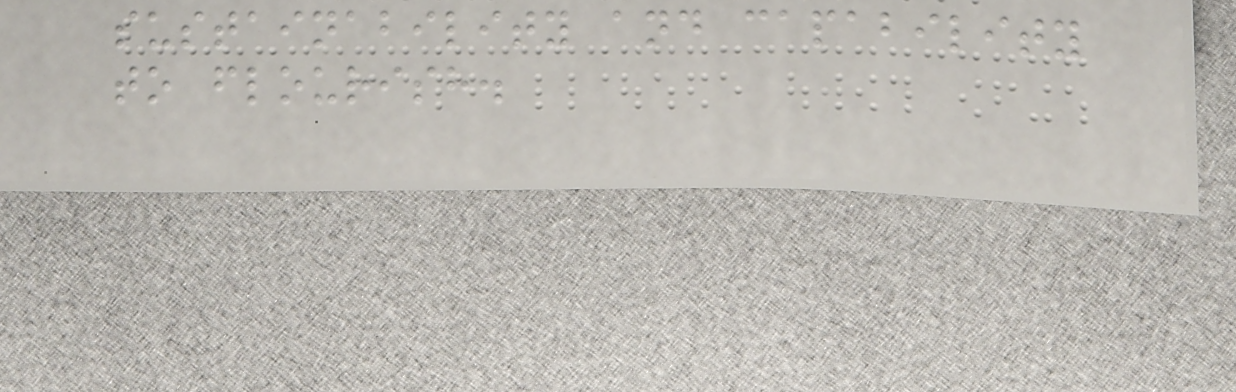sustainability and capability
to flourish.
